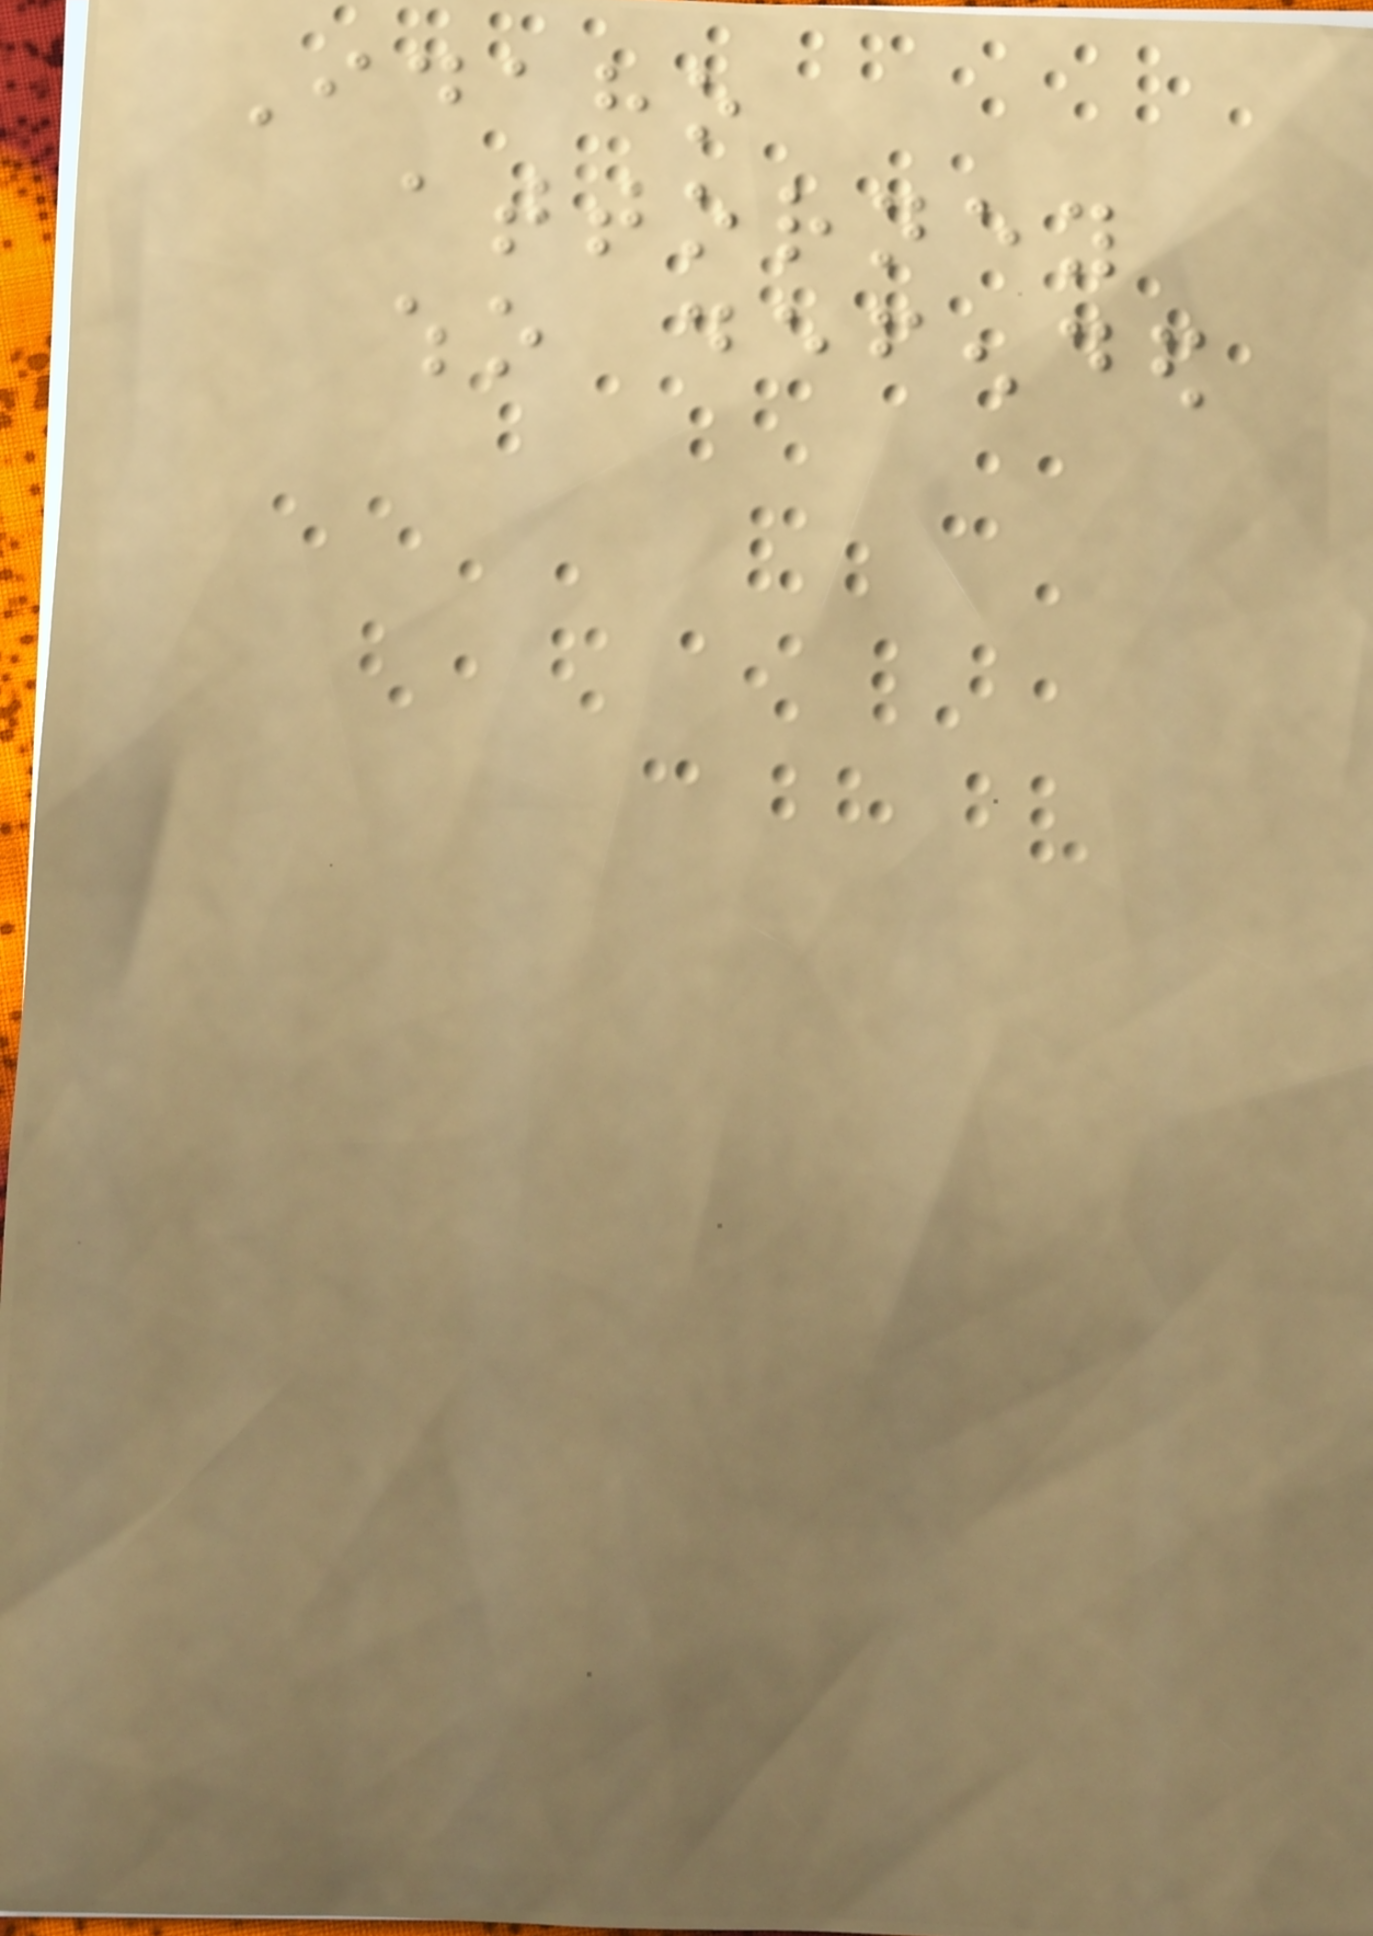Idaho
attorney
who defended
